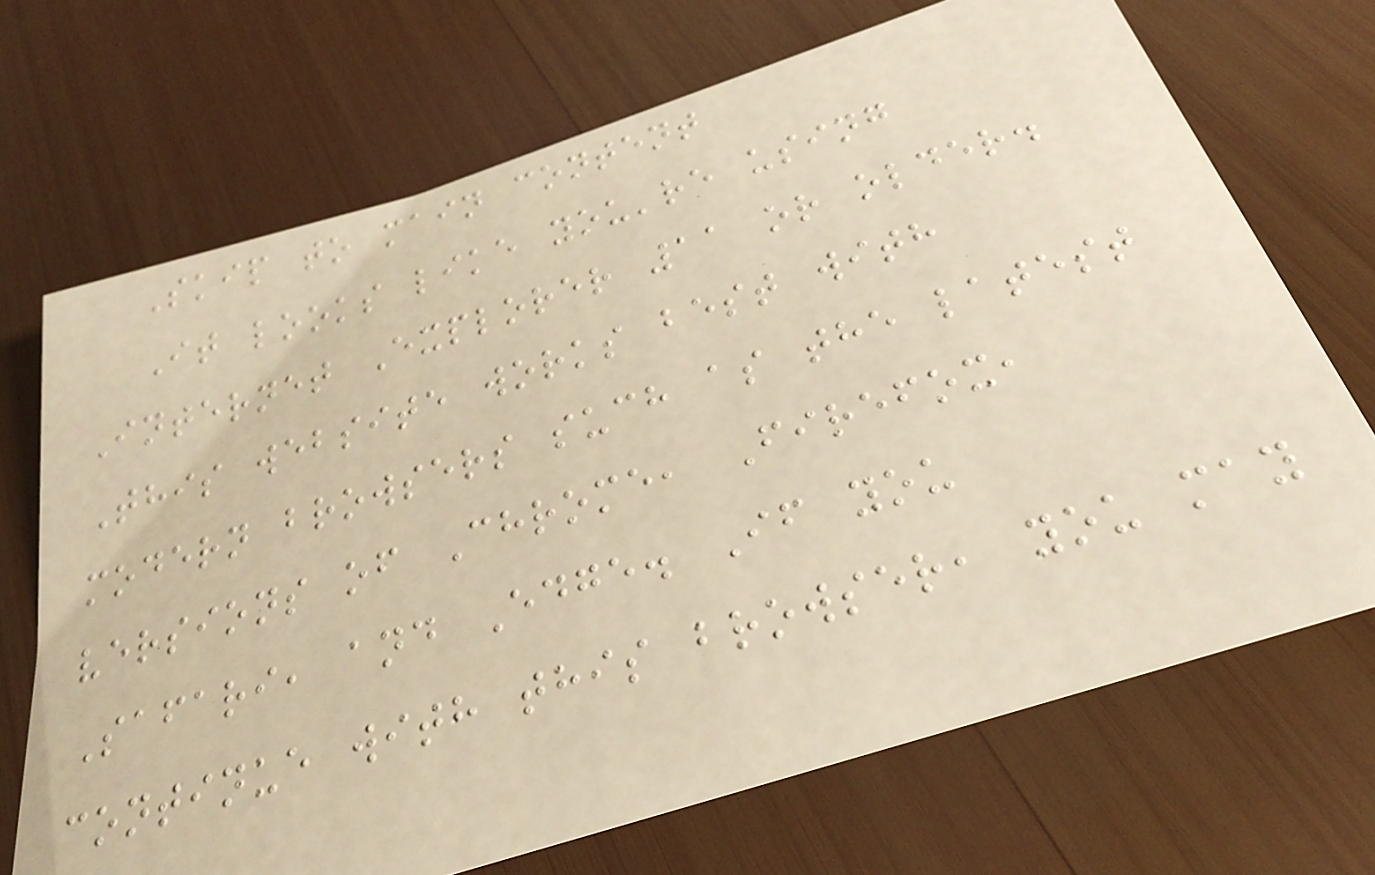Skip to main content
It looks like you're using
Internet Explorer 11 or older.
This website works best with
modern browsers such as the latest
versions of Chrome, Firefox,
Safari, and Edge. If you
continue with this browser, you may
